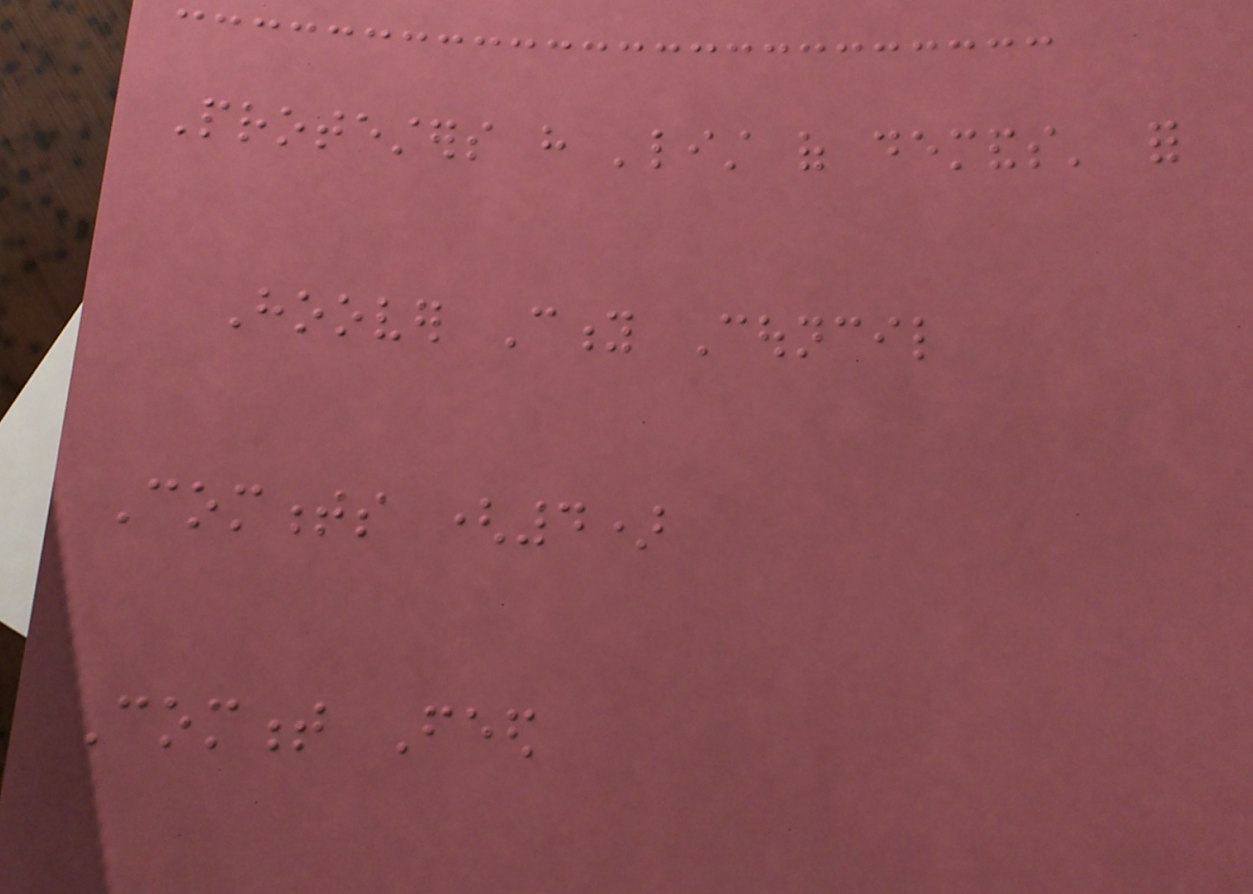Protesters have 'list of demands' for
Hoover City Council
Comments (4)
Comment Feed
